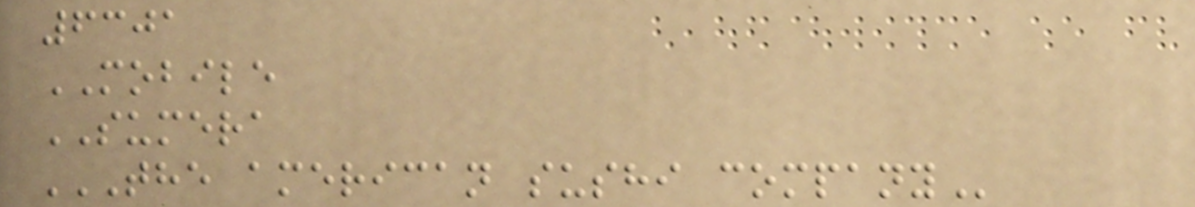6301
MOBILE
SUMERA
THE AMERICAN SUSHI COMPANY
